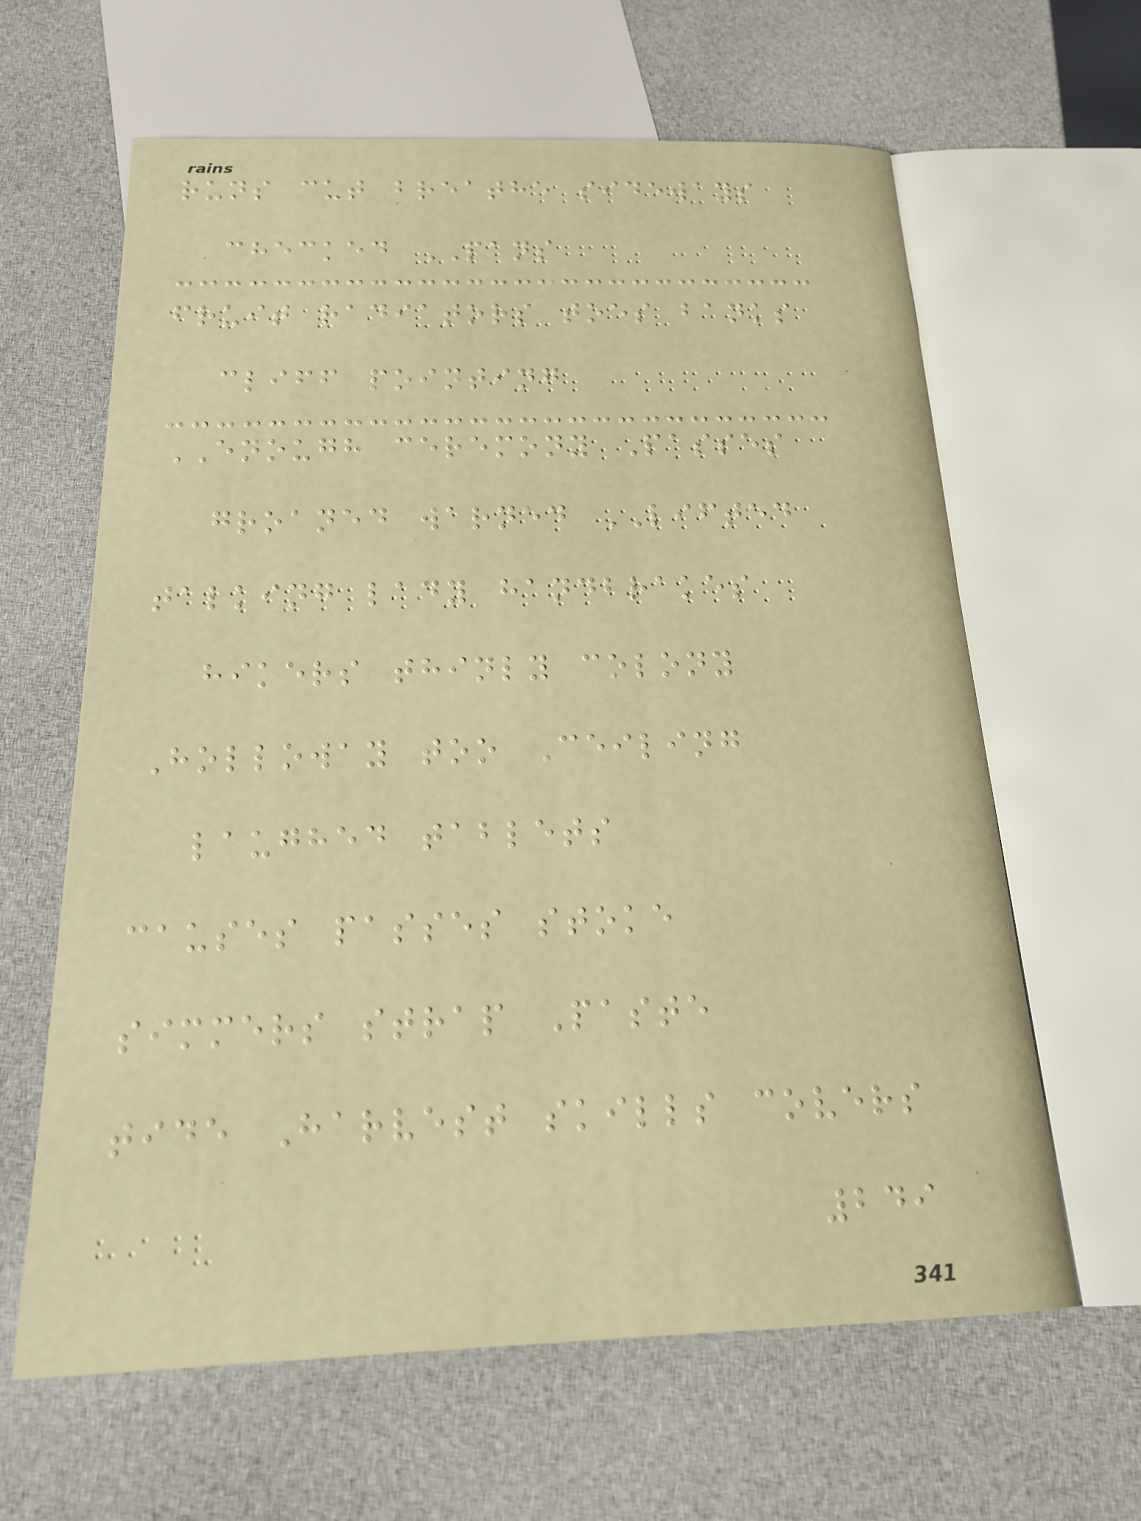runs cut breathe sideways
checked PANS
fruit radiators toes banks
cliff pointing
ENOUGH ceremony Passes
groaned warned LIFTED
talking lady handbrakes
hikers thinly colony
Holloway too Ceiling
laughed tablets
causes passes stoke
simmers strap Paste
tide Harvest skills covers
249
